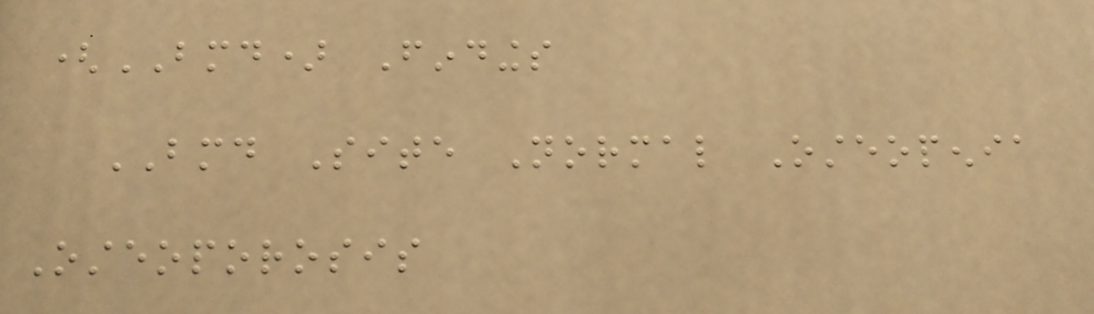(BMD) Findings
BMD Site Normal Osteopenia
Osteoporosis
